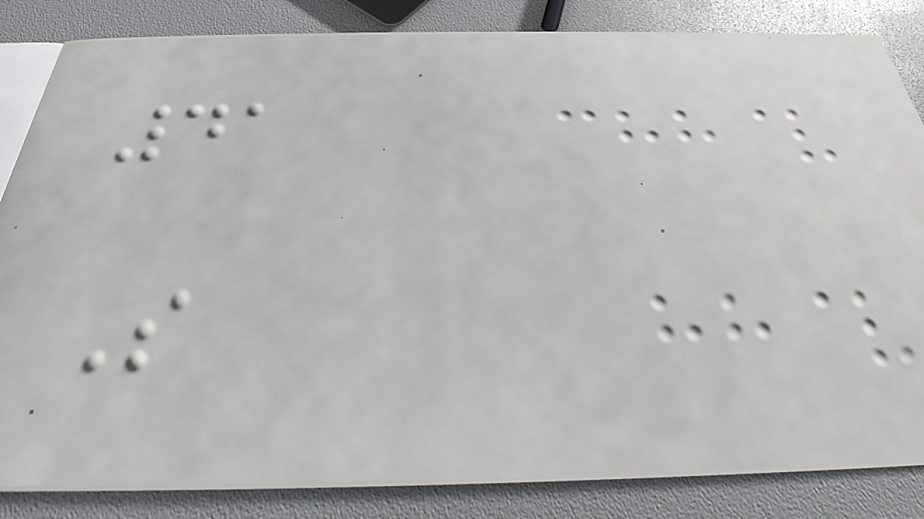41
S
